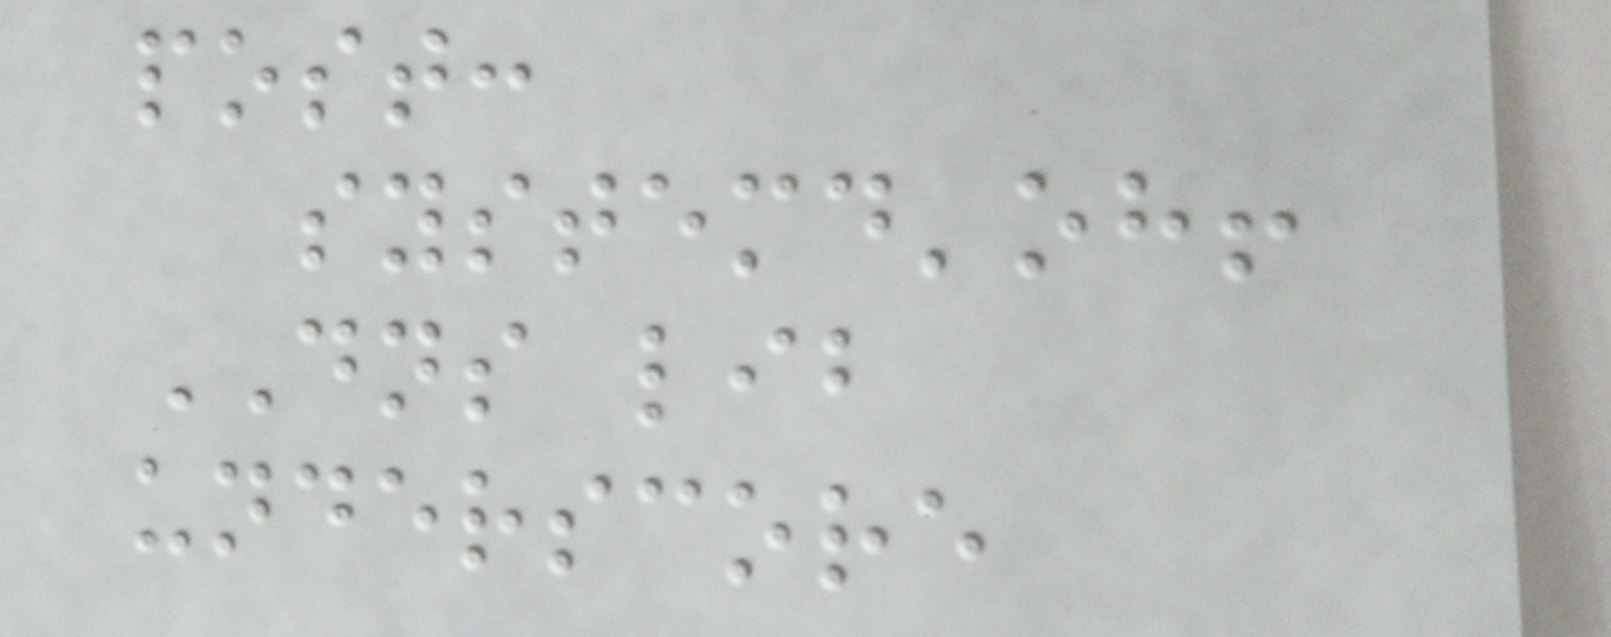post:
systemd'oh!
DNS lib
underscore
